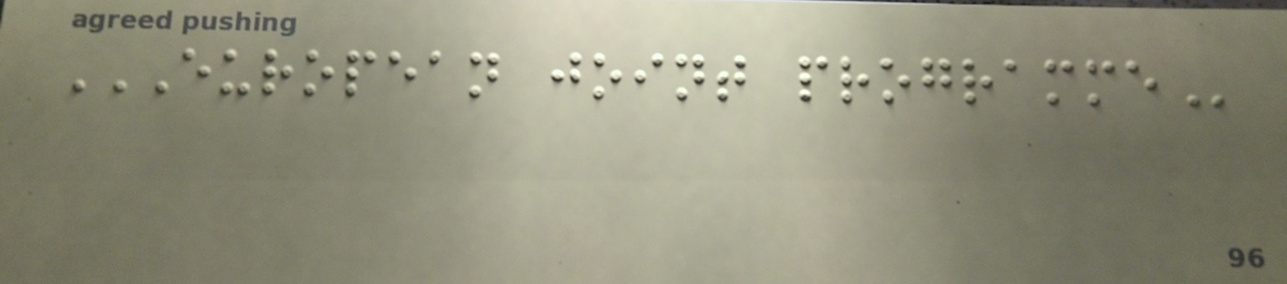EUROPEAN JOINT PROGRAMME
